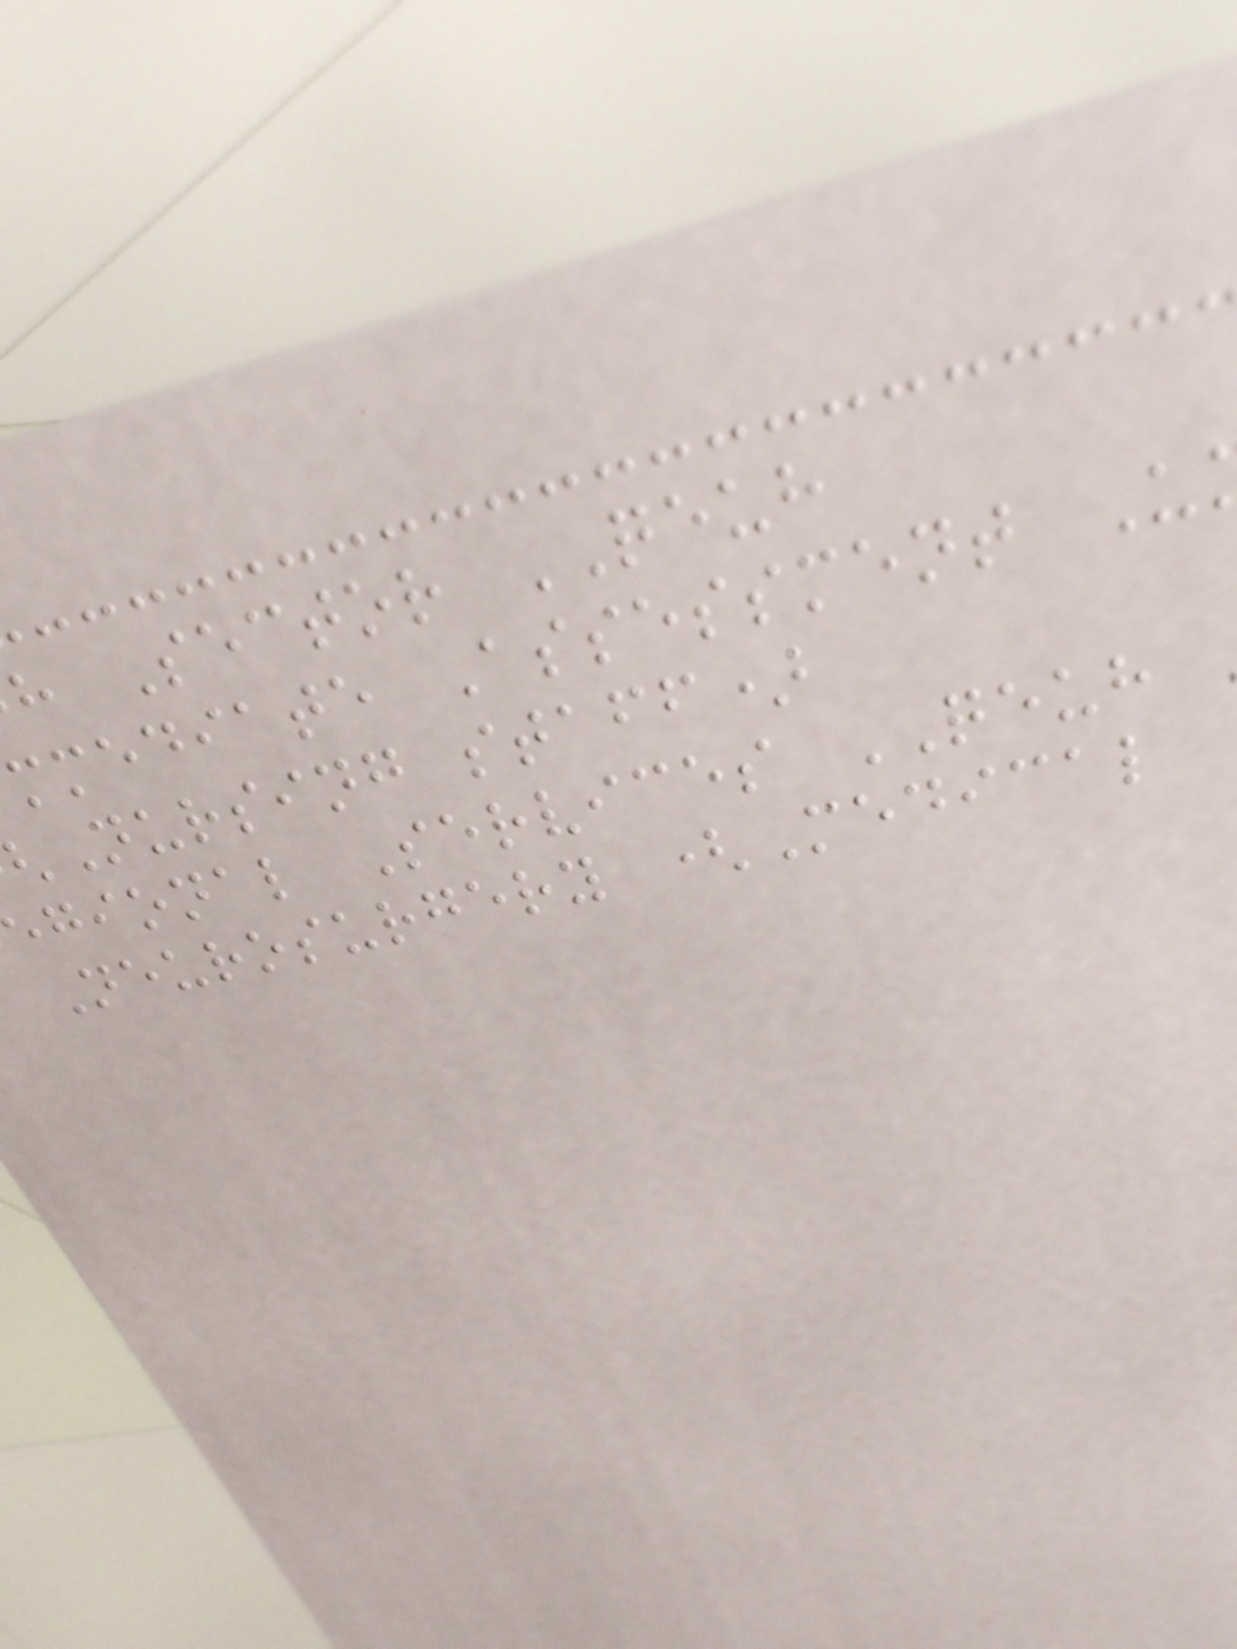h Sector QEUH
mmediate Assessment U
Nursing staff)
gional Services QEUH
Neurosurgery (Medical
